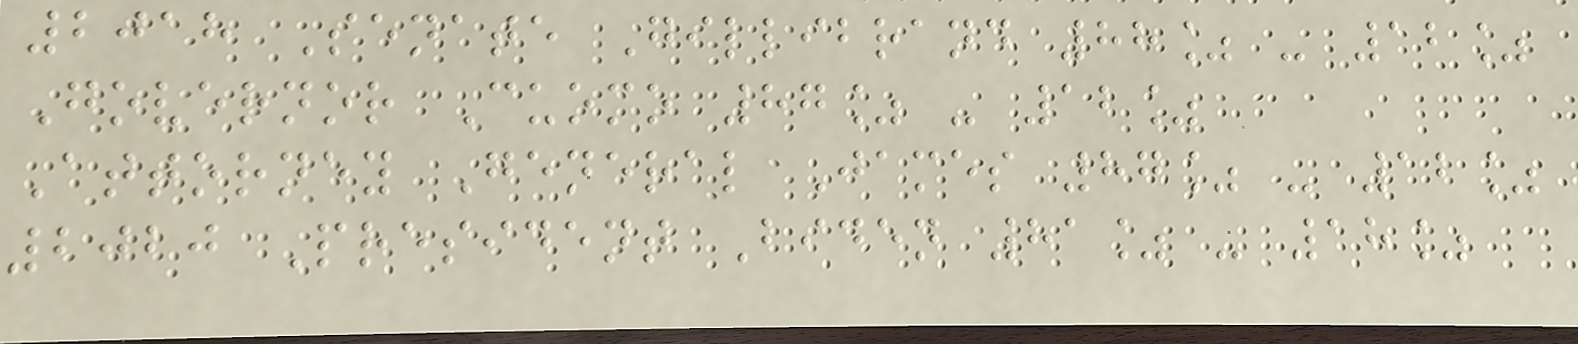2018 Senate Gillibrand 88% - 12%
Governor Cuomo 87% - 12%
Attorney General James 87% - 12%
2020 President Biden 81% - 18%
